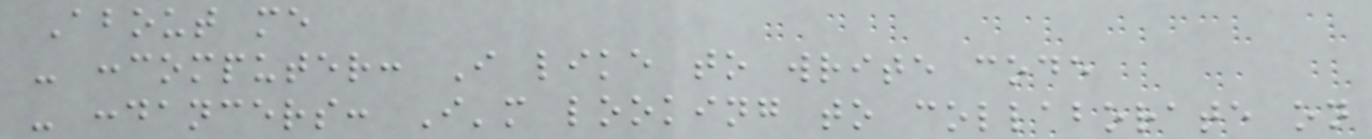About me
- :computer: I like to write code
- :dancers: I'm looking to collaborate on
